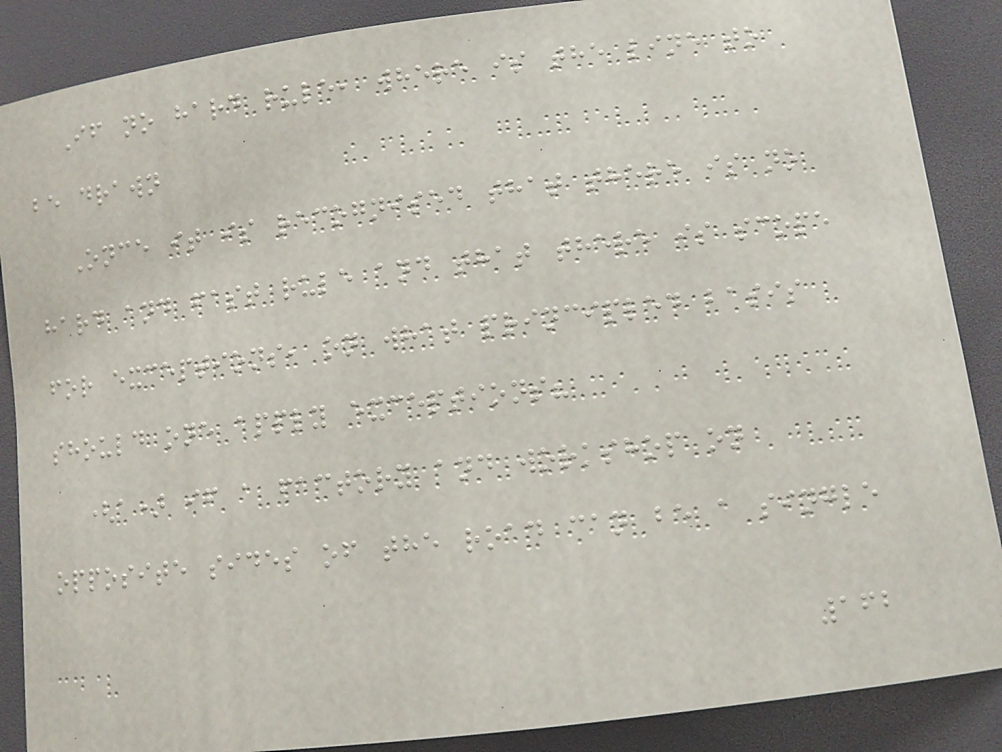If no hard rule, where is the line to
be drawn
Once it is recognised that there is no
hard and fast rule and that there is scope
for exceptions, on what principled basis
should one apply exceptions?
(a) if a factory and workshop on
opposite sides of the road can be a single
162
